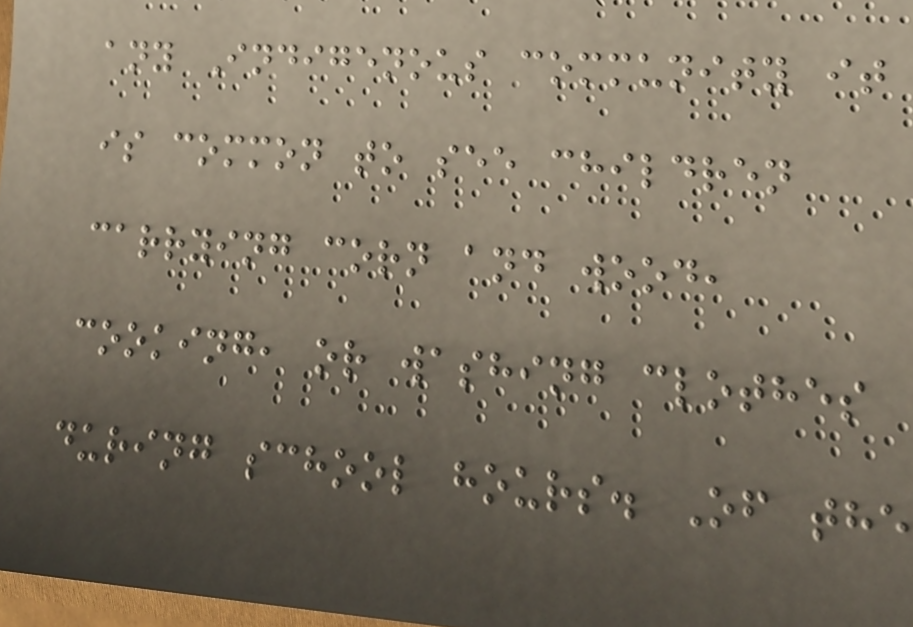any Indigenous community it
is common to see children
carrying corn and wood,
cooking, or washing clothes
during school hours. Of the
